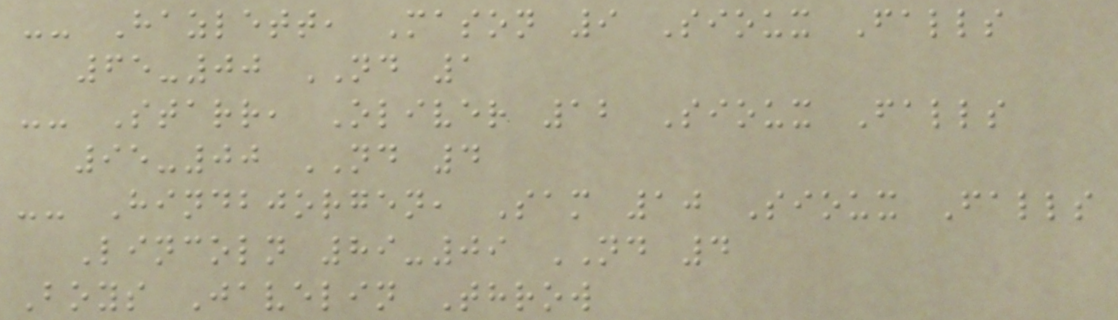-- Hazlett, Mason 9 Sioux Falls
65-00 ND 1
-- Starr, Oliver 12 Sioux Falls
95-00 ND 4
-- Hindbjorgen, Sam 10 Sioux Falls
Lincoln 89-09 ND 4
Boys Javelin Throw
